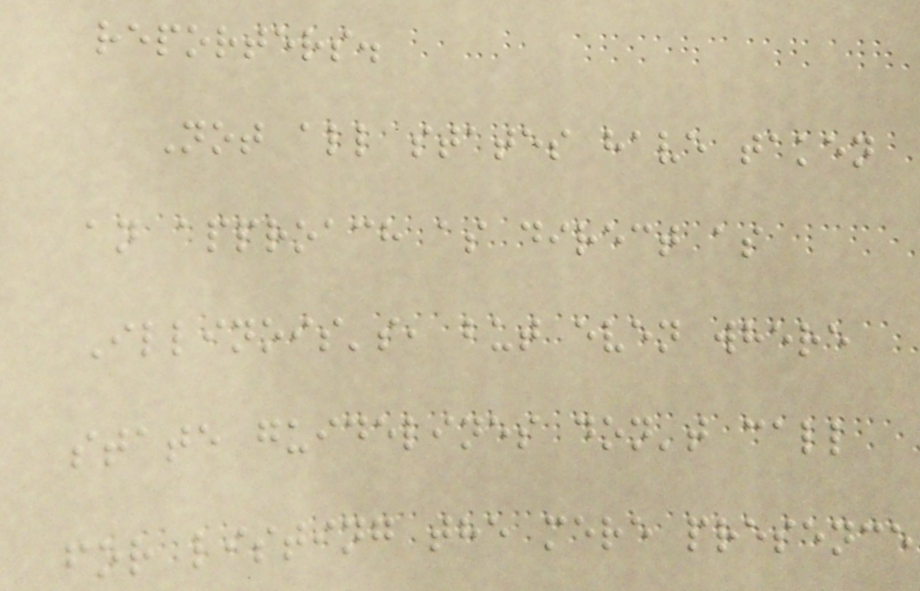reporters.
Not all states have taken
an approach as direct as
Illinois's, but even where
state guidelines don't call
for listing the mere presence
